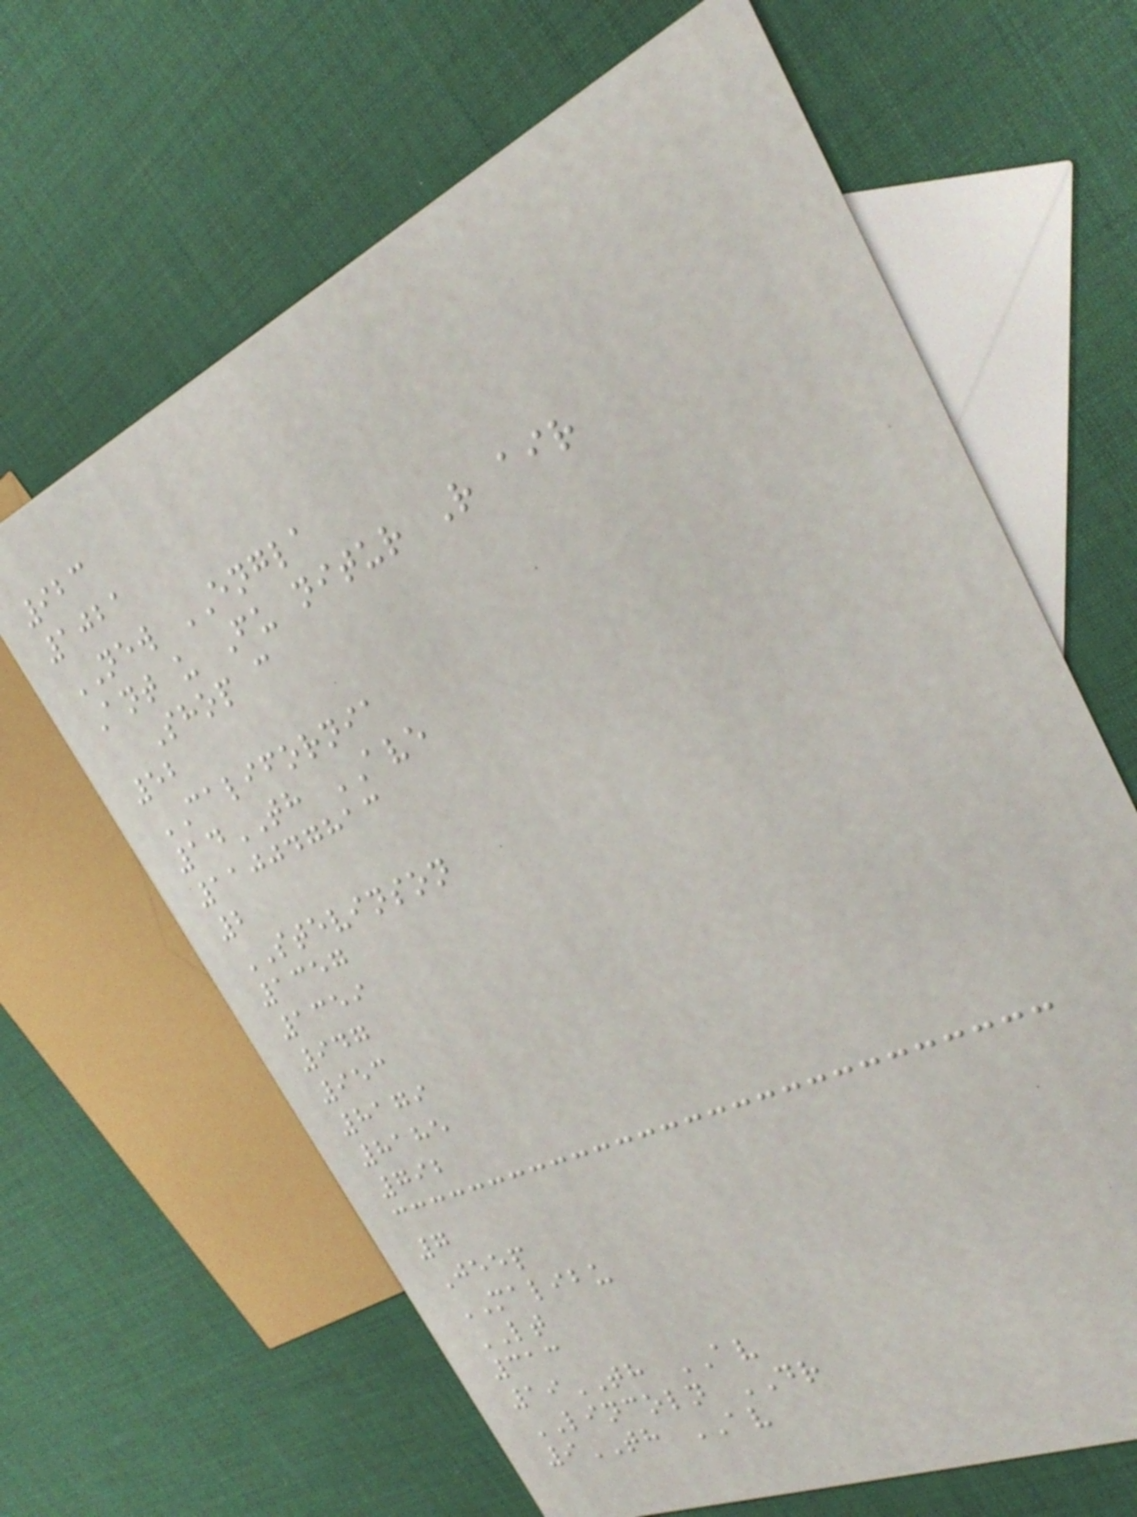923
1021
NEW ENGLA
Ant u Fu nitur R air
Shop c
52
CALIFORNIA
14TH AVE
110047813
2
STEVINSON
1357
1359
947
953
8179
8185
792
7
Jeep
MALIBU
LT
313
19TH AV
LINCOLN DR
9TH AV
